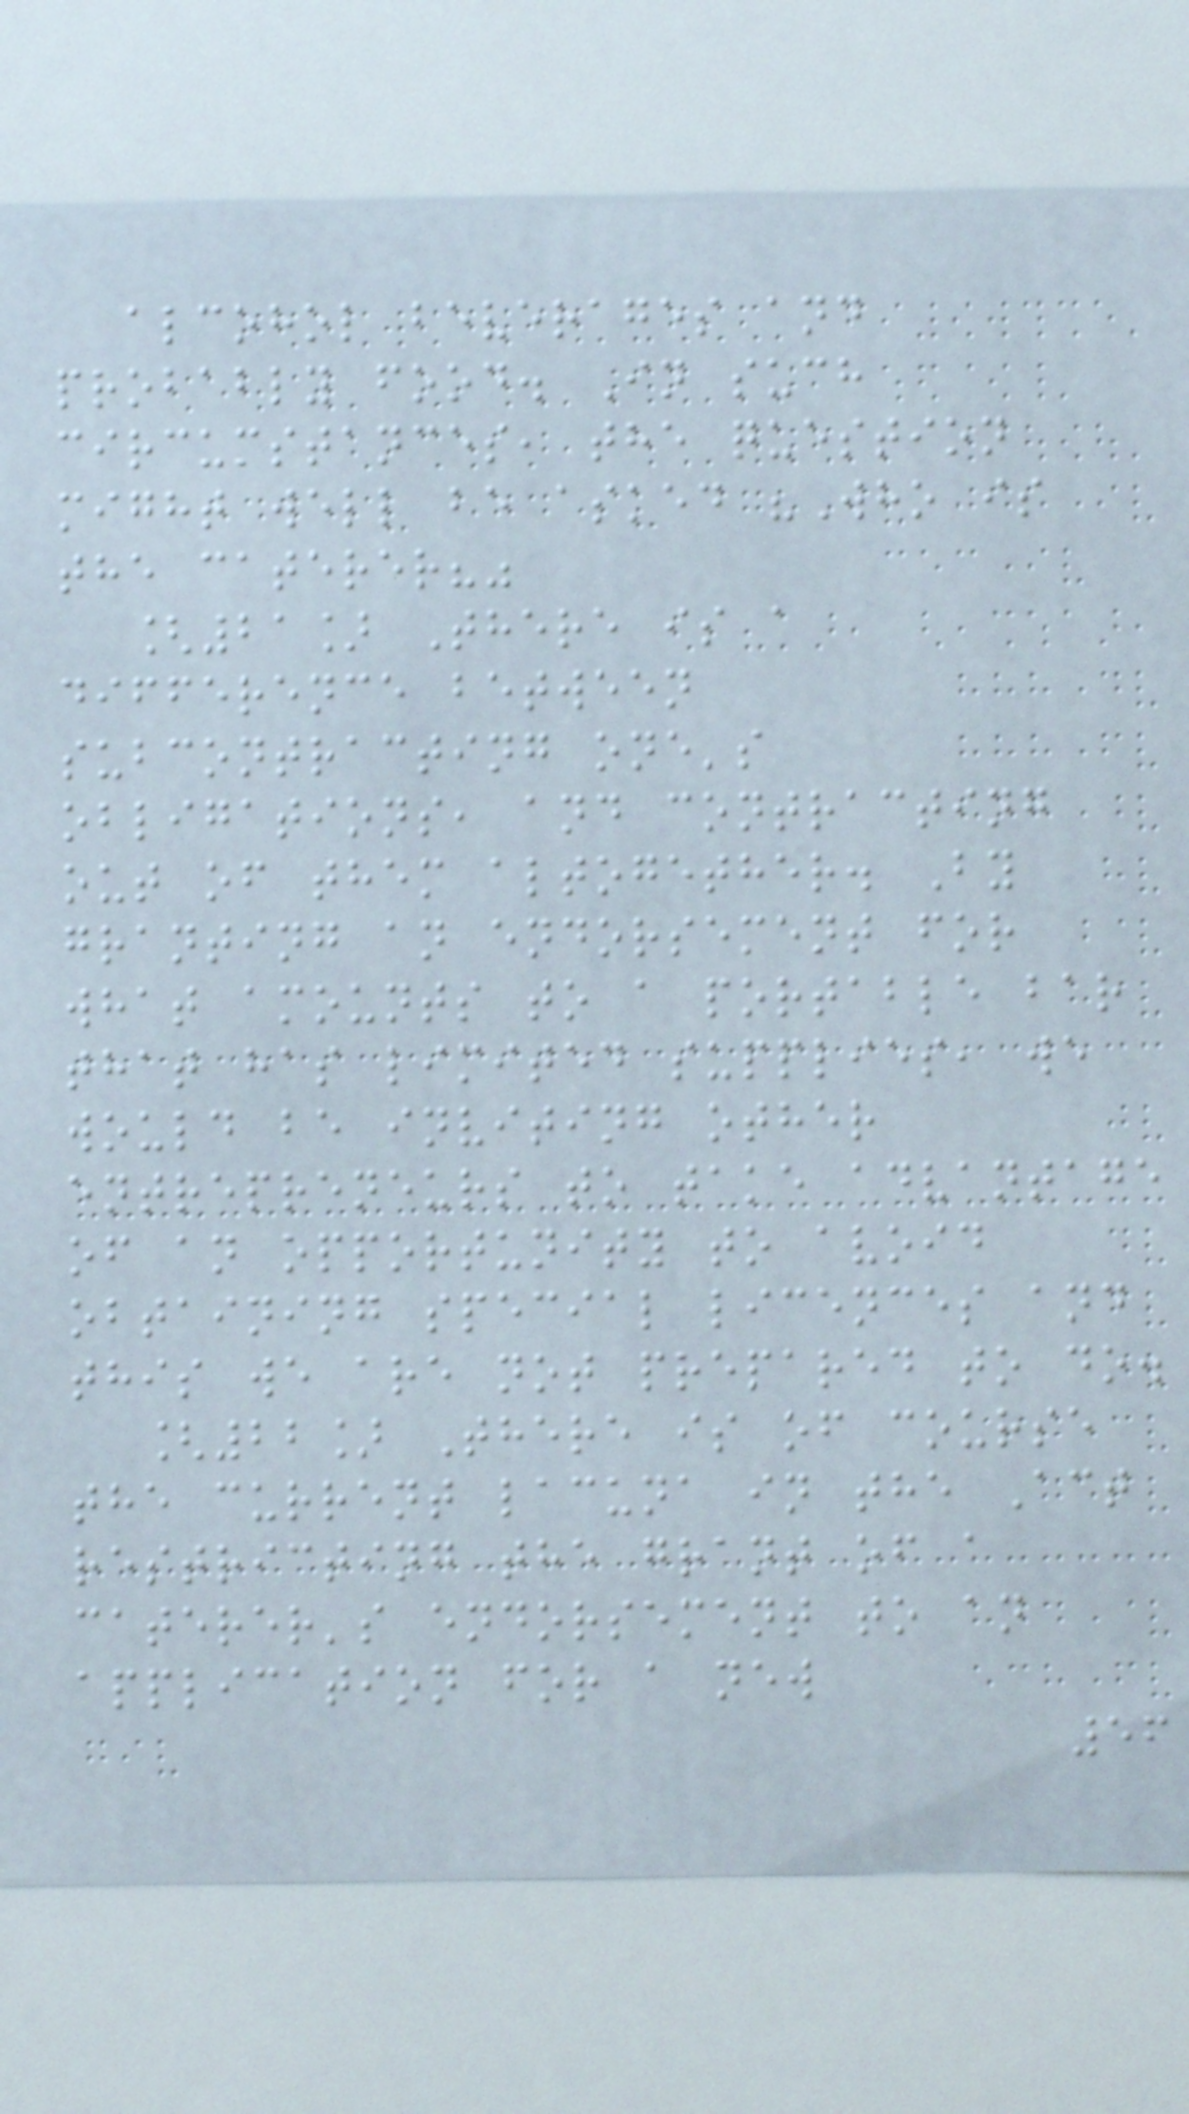alcohol beverages and
probably food. In such
circumstances, the question
might well be asked "Who is
the caterer?"
[21] There is a
difference between
subcontracting one's
obligations, and contracting
out of them altogether. By
granting an endorsement for
what amounts to a portable bar
that has limited supplies, we
would be inviting other
entrepreneurs to take advantage
of an opportunity to avoid
obtaining special licences and
this we are not prepared to do.
[22] There is of course
the current lacuna in the Act
restricting the grant of a
caterer's endorsement to an
application for a new
56
